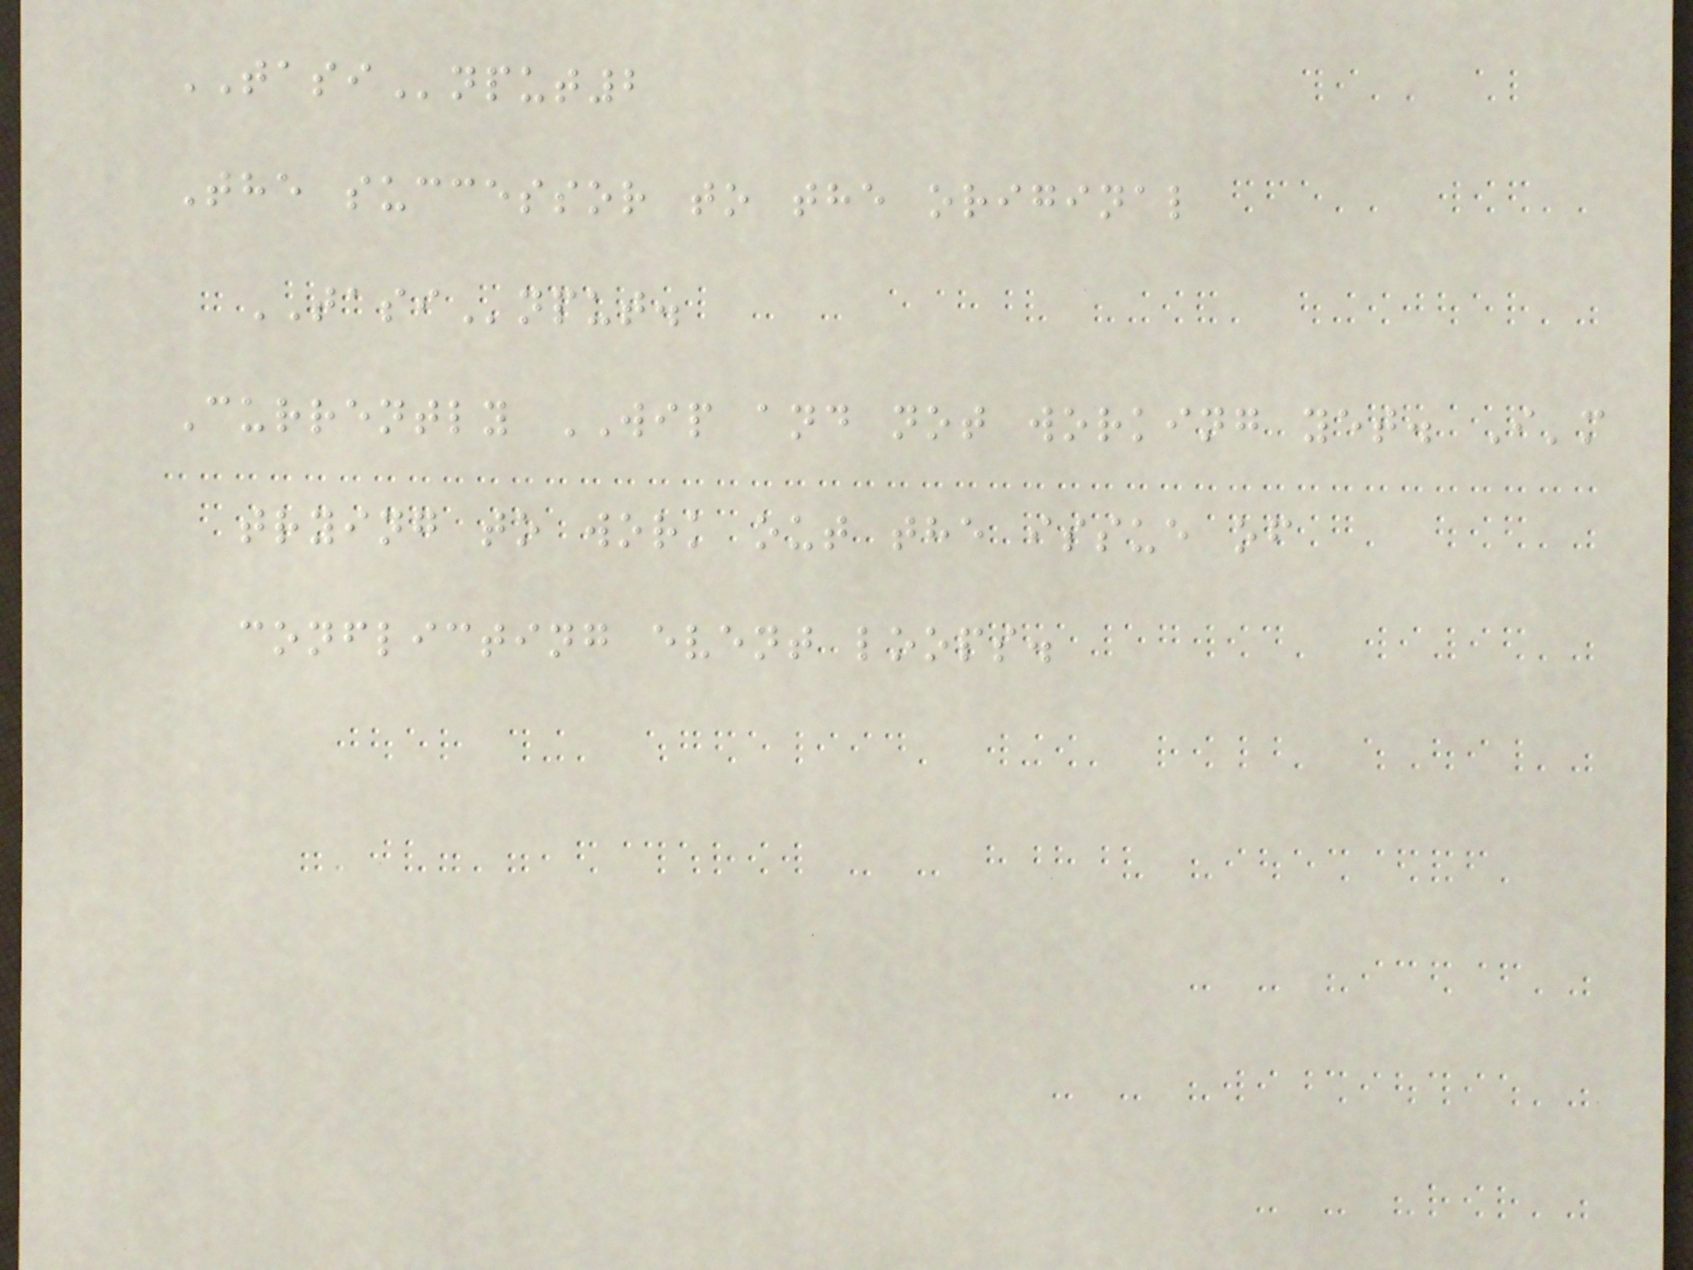TASInput2
The successor to the original
TASInput.
Currently WIP and not working yet. I'm
trying to work out the issue of
conflicting event loops.
